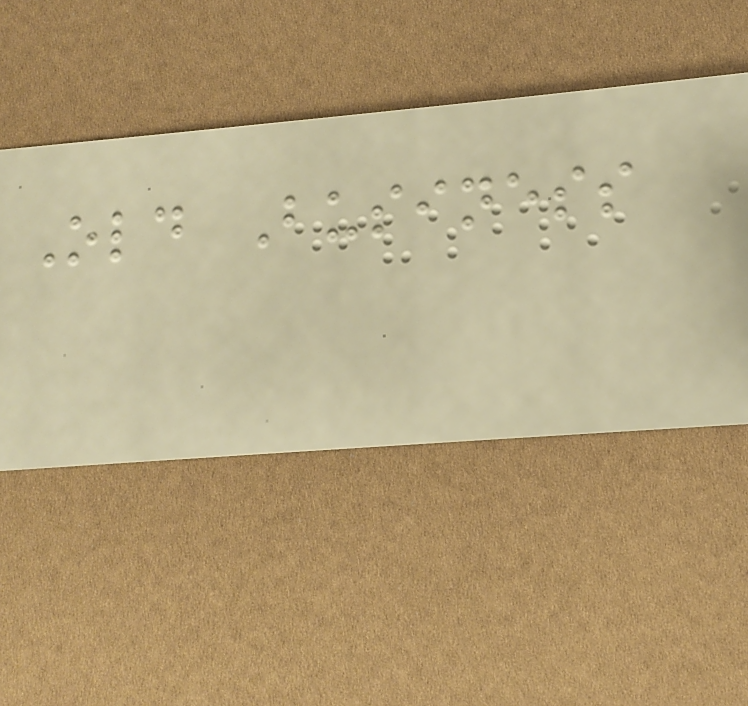Old Business
